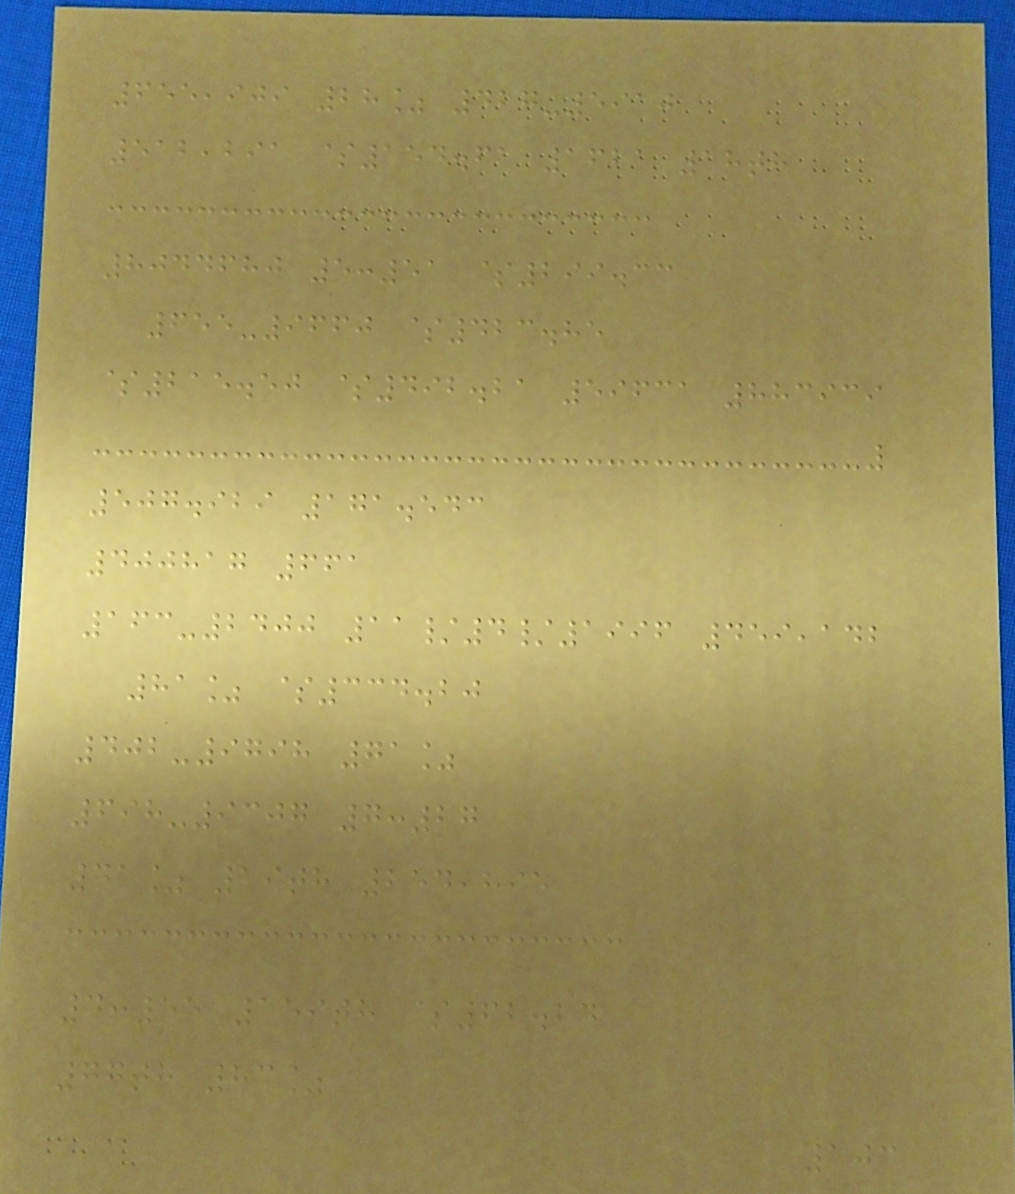655,909 28% 427-5910
512,291 $154.61 1621 18th
8044680 5:51 $299.33
655-9660 $423.85
$215.50 $492.21 59631 883939
507.929 171.543
400817 661
163-2400 11/4/1996 459,142
81% $334.20
402-9798 71%
698-9307 7:27
41% 19th 254,895
4:55 159th $62.24
77th 83%
103
